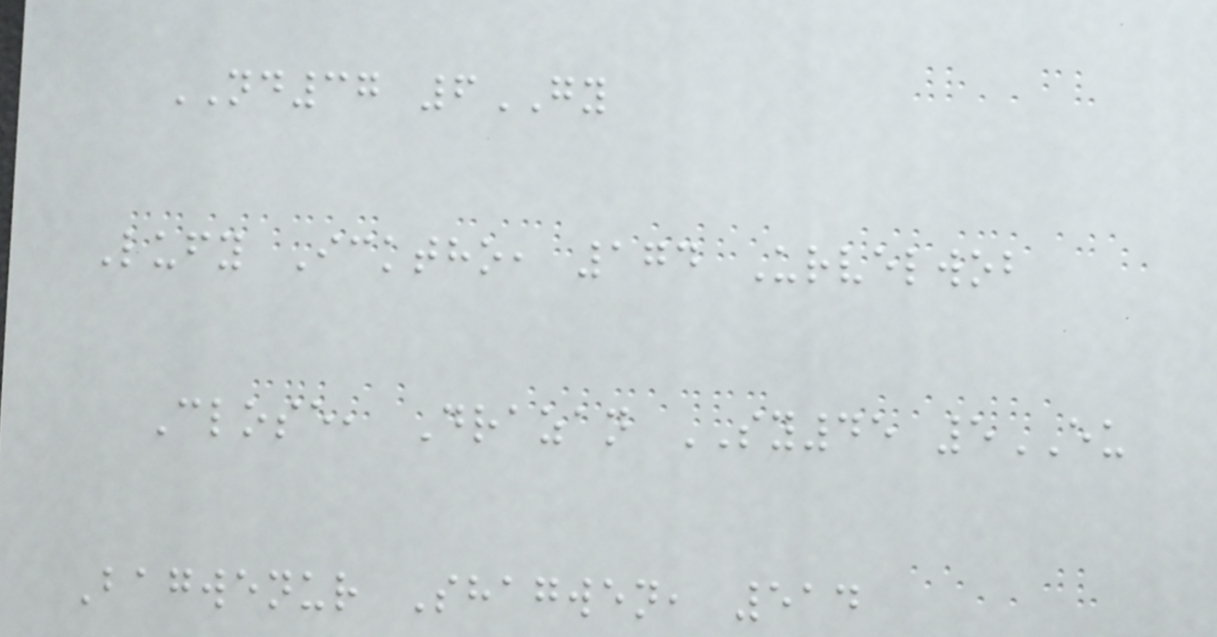ND37 6GY
Lufy Icktho, 174 Urvelwob
Close, Drazan SY45 5EU
Bagwenur Shagwen, 514
